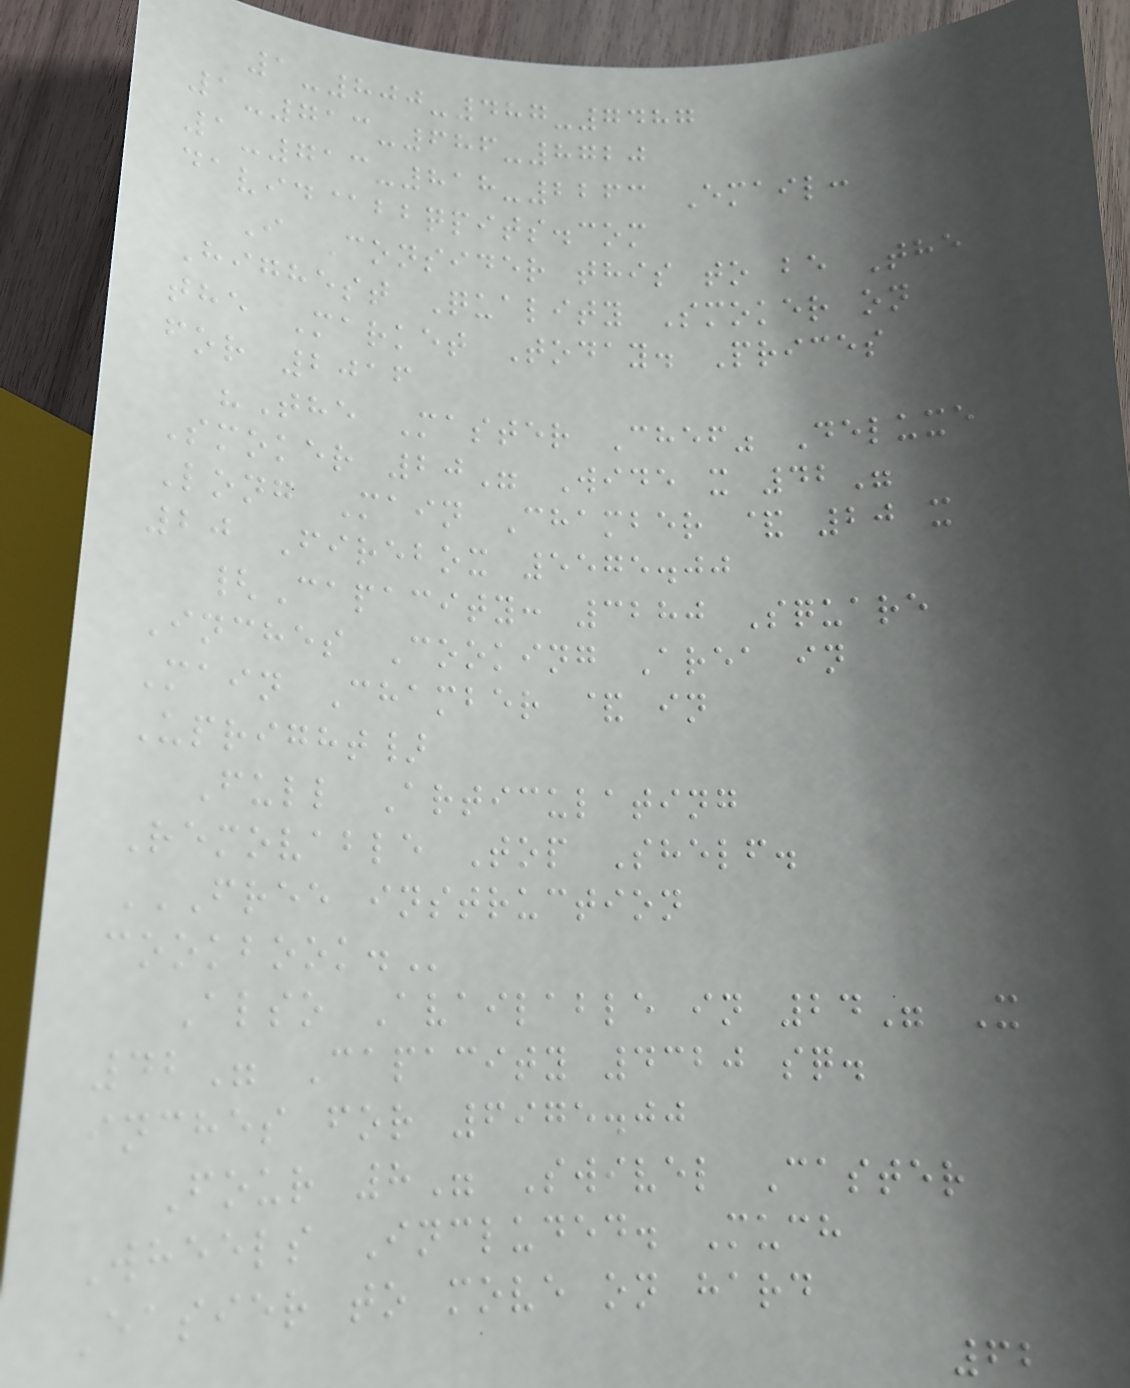1-800-487-7487
1-713-686-8720
1-713-818-2263 Email:
david@bbqpits.com
I Consider this to be The
Highest Quality Smoker on
the Market Today. Prices
for 2016
"The Master Chef" Deluxe
Smoker 20" Wide x 42"
Long Main Chamber & 20 x
20 Firebox 5575.00
{Capacity: 3280 Square
Inches Cooking Area in
Main Chamber & in
Upright}
Full Articulating
Removable Top Shelf.
FREE INSTRUCTION
COOKBOOK.
Also Available in 24" X
42" Capacity 4320 sq.
inches for 6975.00
Four 8" Swivel Caster
Wheels Included. Much
Easier to move on hard
62
